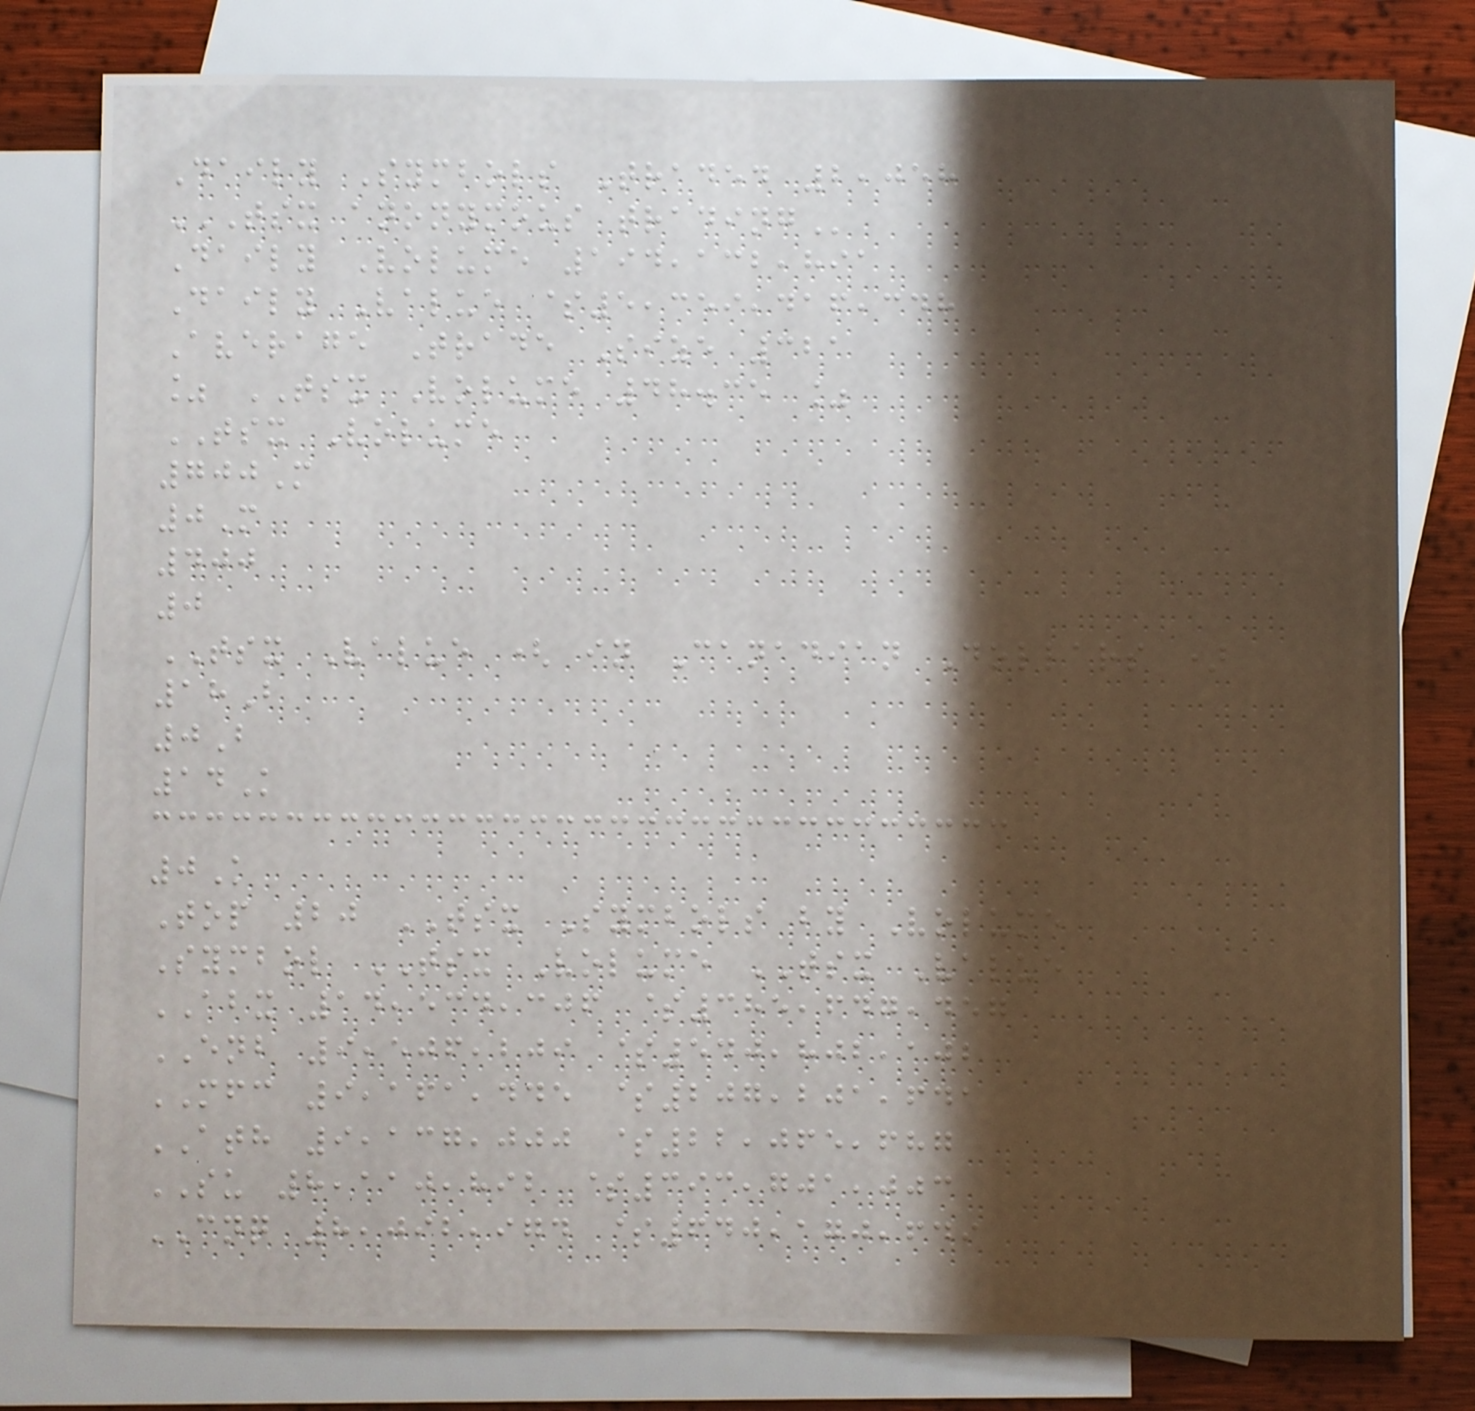Daily Symbols Traded 2,058
TSX ANONYMOUS TRADING
Daily Volume 194,132,891
Daily Value $5,359,416,348
Average Trade Size 321
% TSX Volume 48.35 %
TSX Volume
700M
0M
400
0
TSX Value ( in Canadian Dollars )
18B
0B
14K
0K
Top 20 TSX Symbols by Volume
Symbol TSX Volume TSX Value
ABX 14,534,306 $385,647,457
ENB 9,506,209 $540,802,102
MFC 9,161,445 $207,201,641
ATH 9,137,000 $22,065,687
SU 8,110,892 $393,701,003
CNQ 8,092,974 $640,170,649
